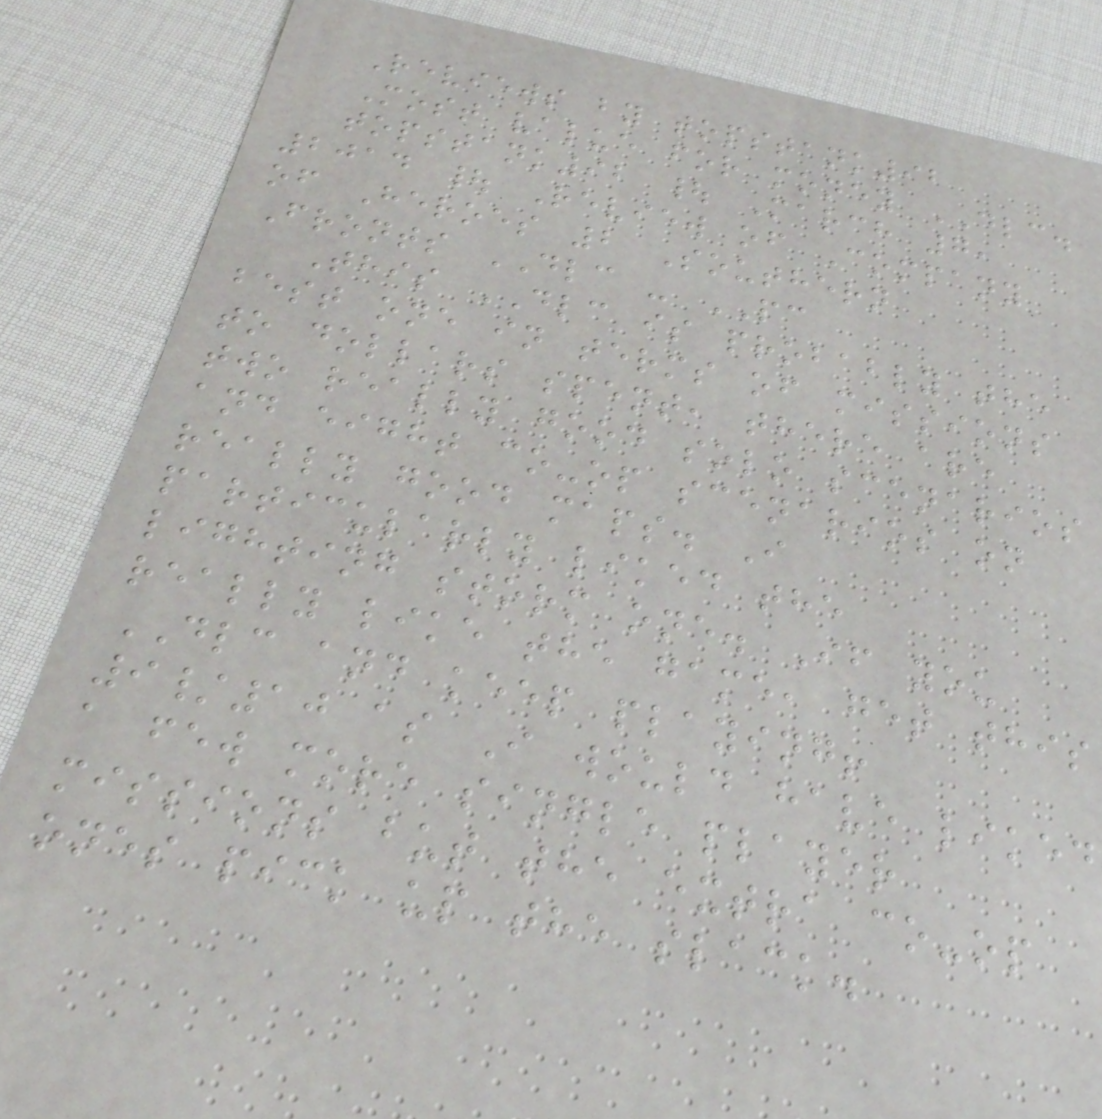Reviews by topstank92
Most value for money DLC.
topstank92 | March 7,
2014 | Review of Company
of Heroes 2 Southern
Fronts DLC - PC
This DLC is probably the
best one in terms of missions
to dollars spent, there are
two really good solo scenarios
and eight co-op scenarios on
really good maps. I
particularly liked the
lighting storm one. If you
really like the game, get this
DLC and keep playing!
9/10 as I would have liked
a few more single player
missions but the extra co-op
ones pick up the slack.
